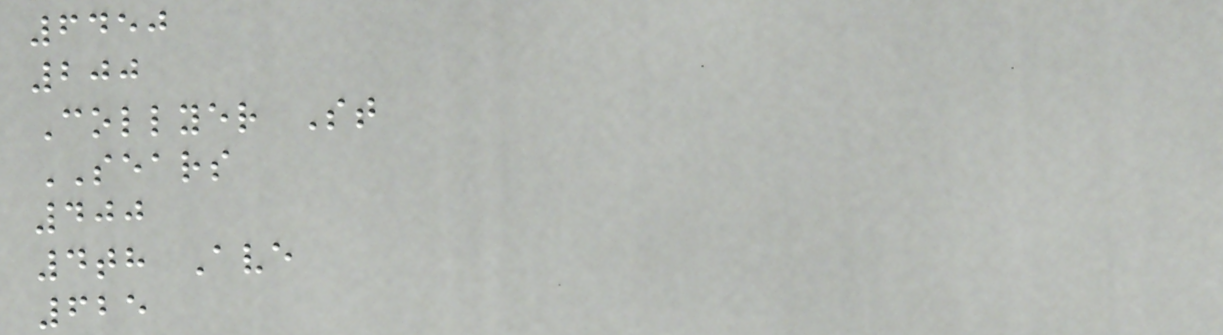6450
200
Collyer St
SEARS
400
4th Ave
625
